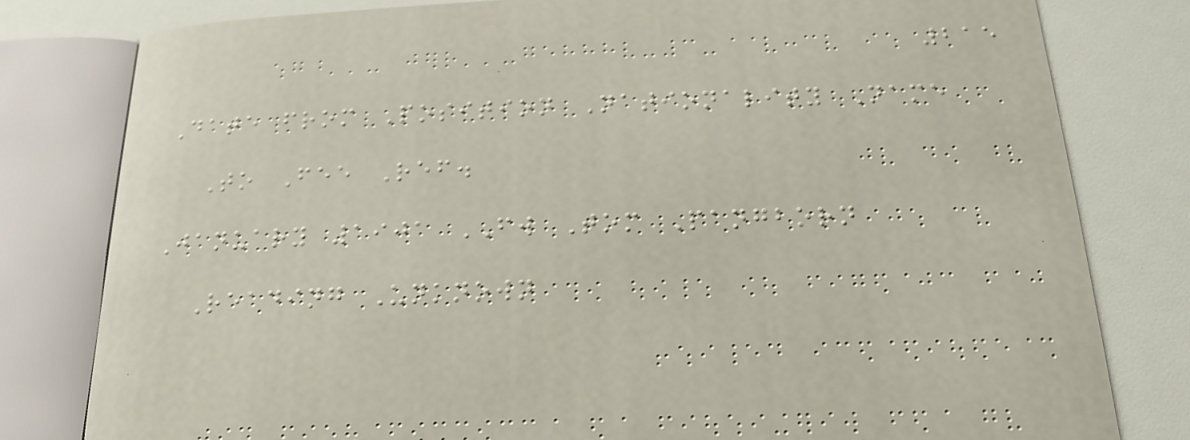215
Date from Position Nationality Name
To Fee Ref.
January 1901 FW Tom Pangborn
Reading Unknown
